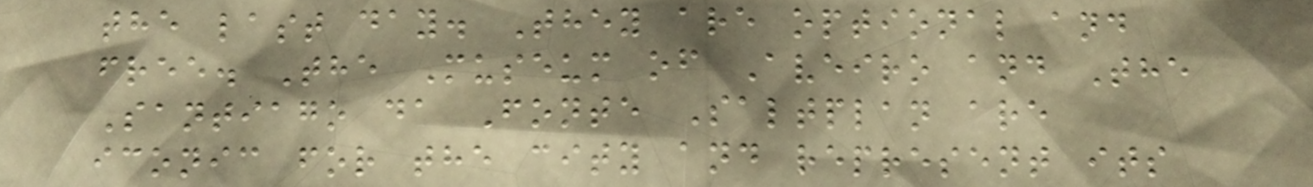the last day. They are optional and
free. The Museum of Aveiro and The
Santiago da Fonte Saltplan are
iconic for the city and represent its
